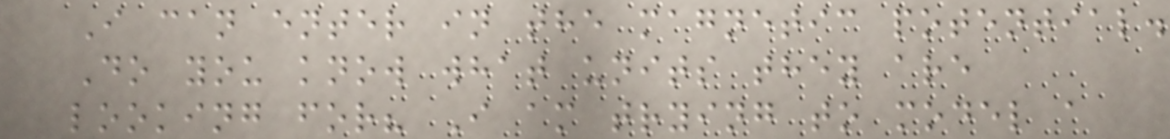I can enter in the magnetic potential.
Do you know what units they are
looking for? I am trying to model a
